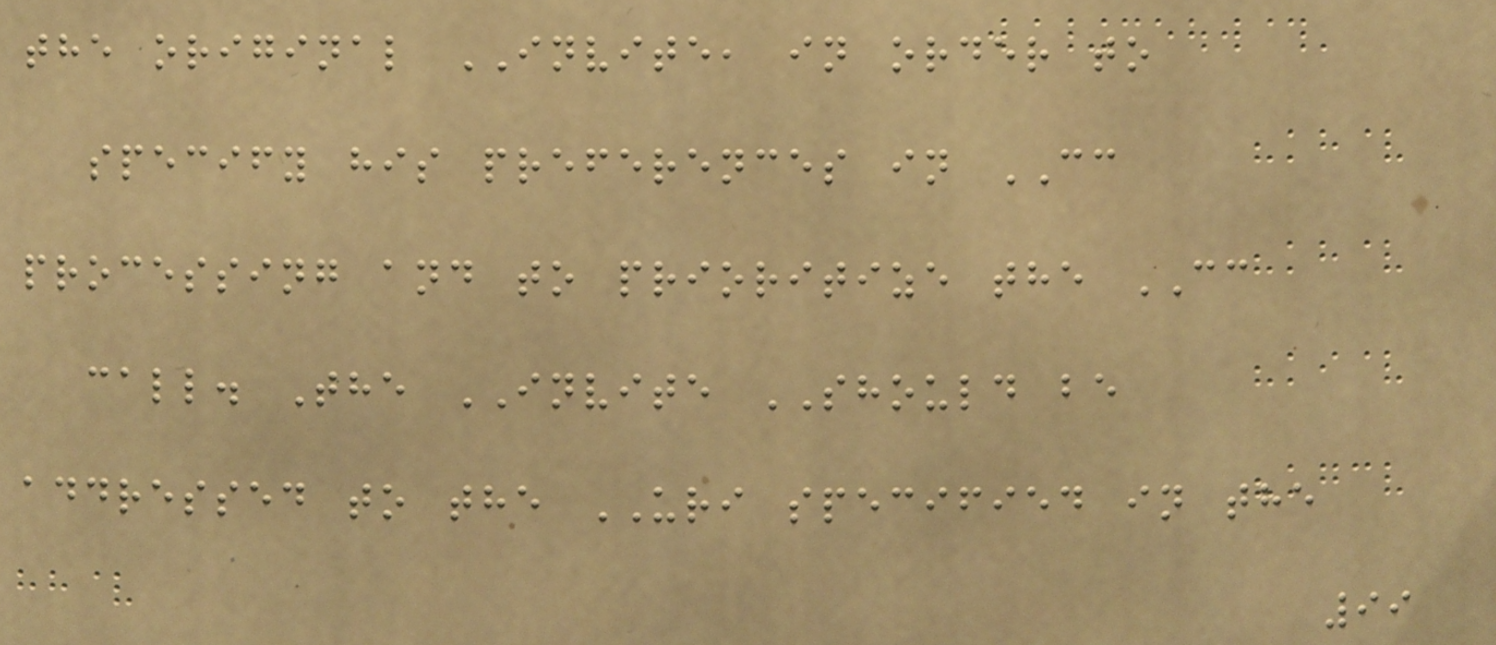the original INVITE, in order to
specify his preferences in CC
processing and to prioritize the CC
call. The INVITE SHOULD be
addressed to the URI specified in the
99
